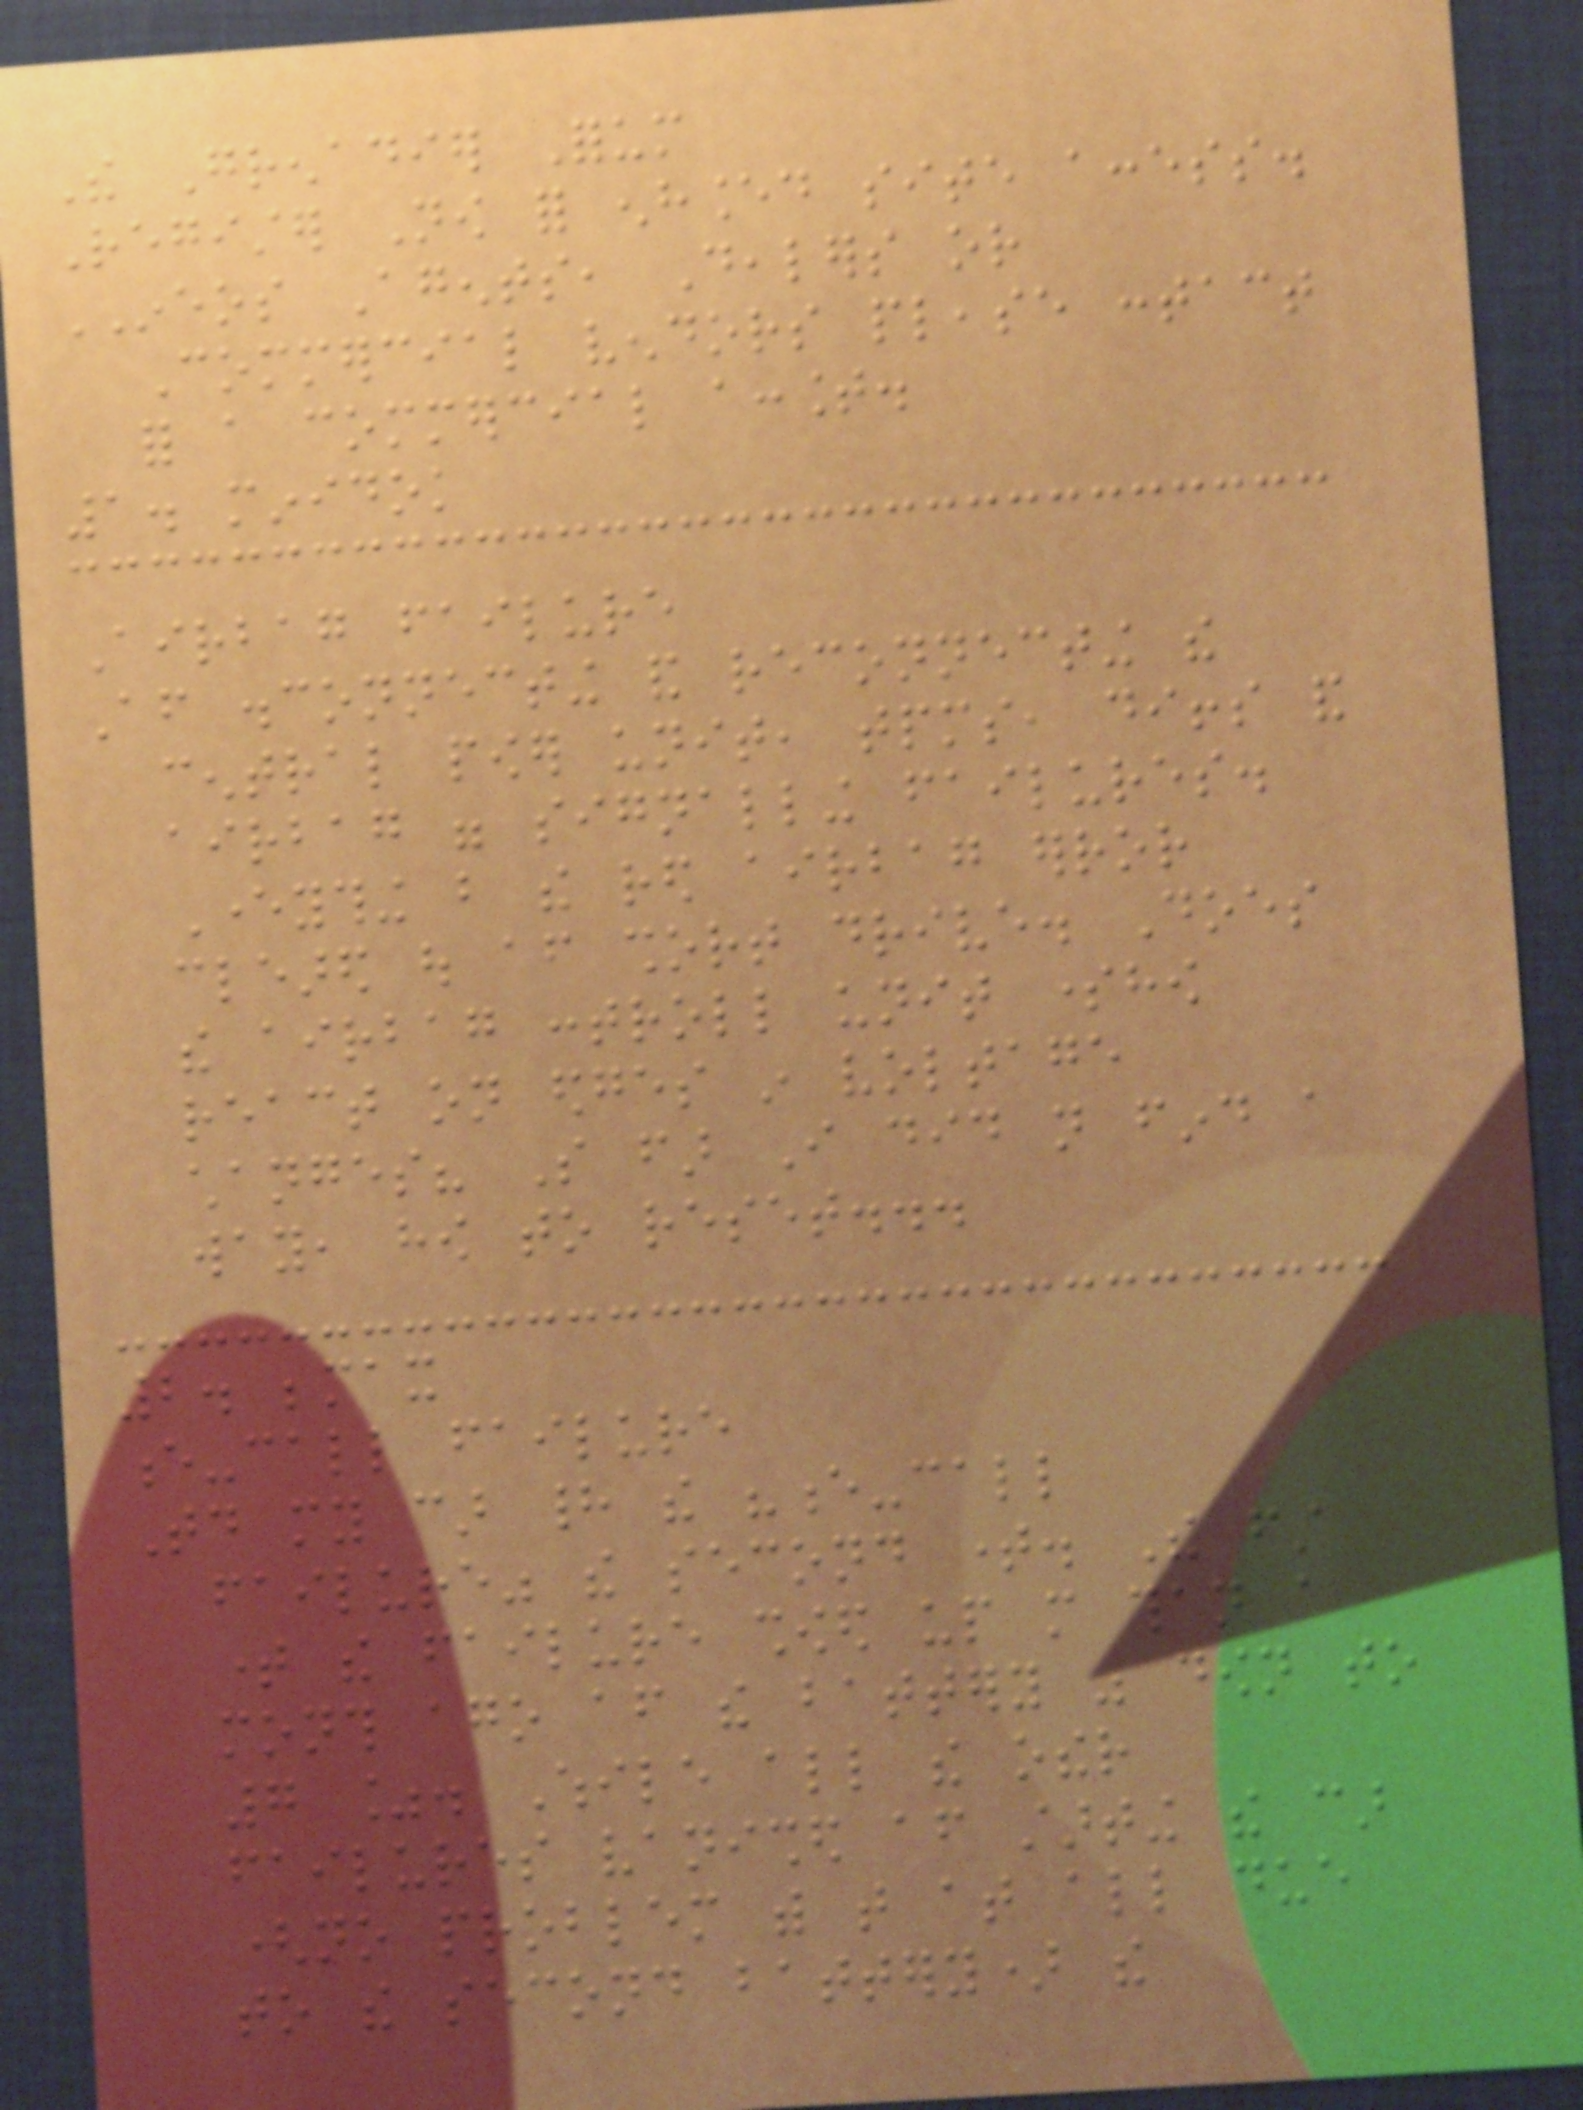The Grenadier Forum
Register Now for enhanced site access.
INEOS Agents, Dealers or
Commercial vendors please contact
for a commercial account.
1. minidok
Airbag failure
After disconnecting and reconnecting the
central power unit, tpms, diffs and
airbag were signalling failures.
Everything but the red airbag error
cleared out after short drive. Does
the airbag controll unit somehow
react on edges in voltage
changes? So far I did not find a
way, how to reset...
2. bemax
e-call failure
Today my car had the "e-call
failure" the second time. The first
time the failure showed up more than a
month ago after the battery was down to
7 %. While all the other
failures vanished after starting the car
(no problem with that at all due
to the second battery) the
